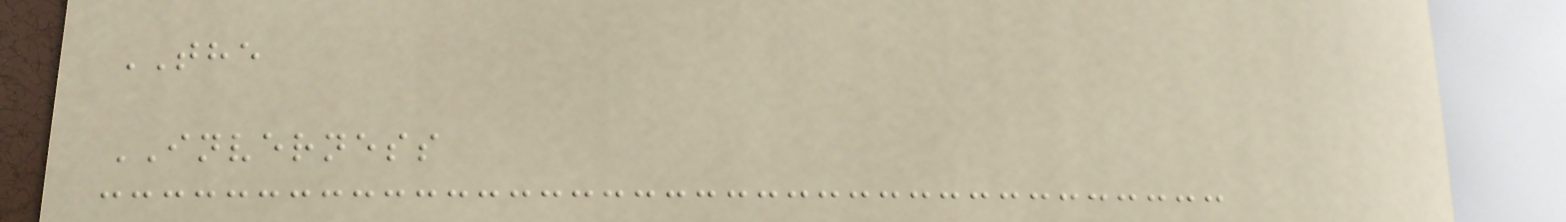THE
INVERNESS
